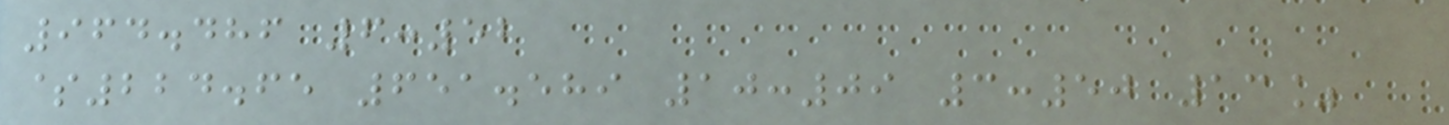964.486 6:52
$224.65 651.589 10:09 3:50 13%
